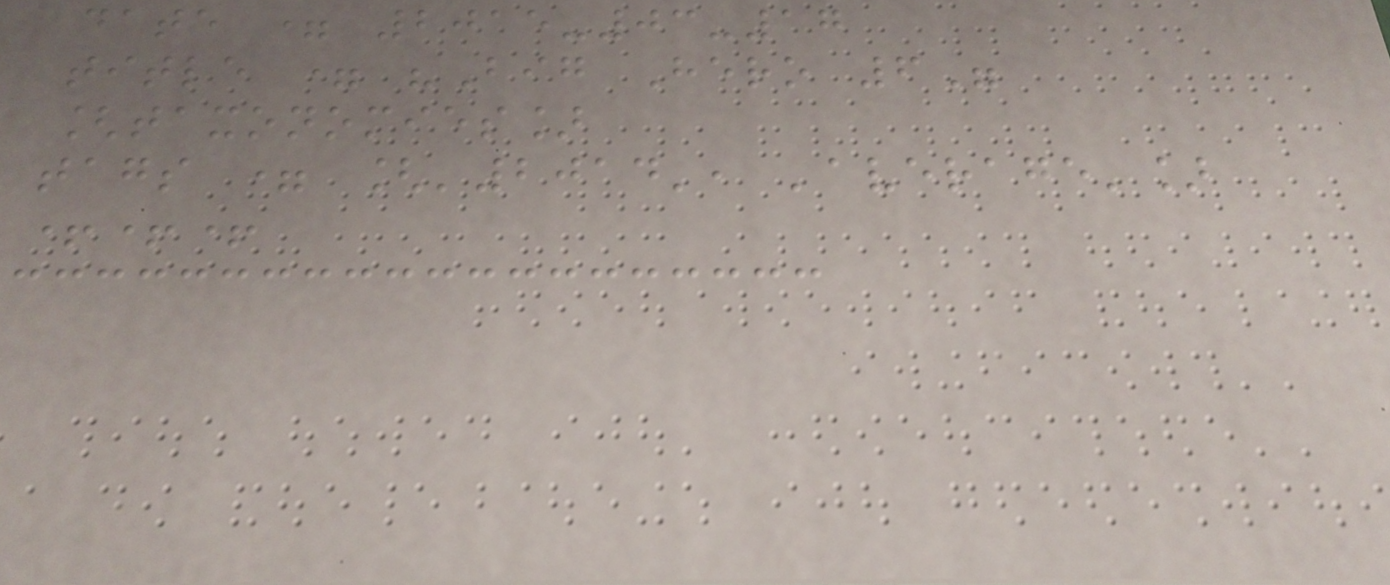date = 2015-03-17
title = "Big Hero 6"
[taxonomies]
tags = ['2014', 'average']
+++
